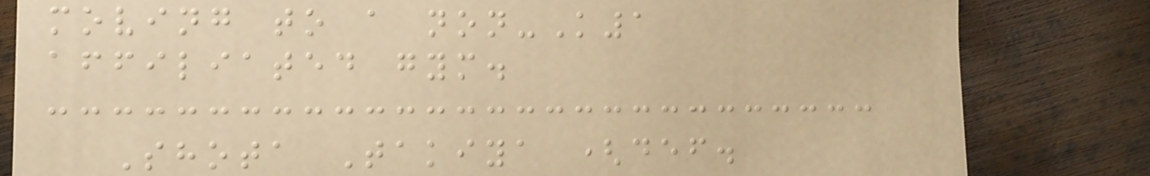moving to a non-K1
affiliated gym.
Shota Takiya (def.
